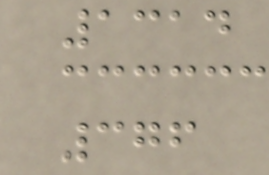1314
376
